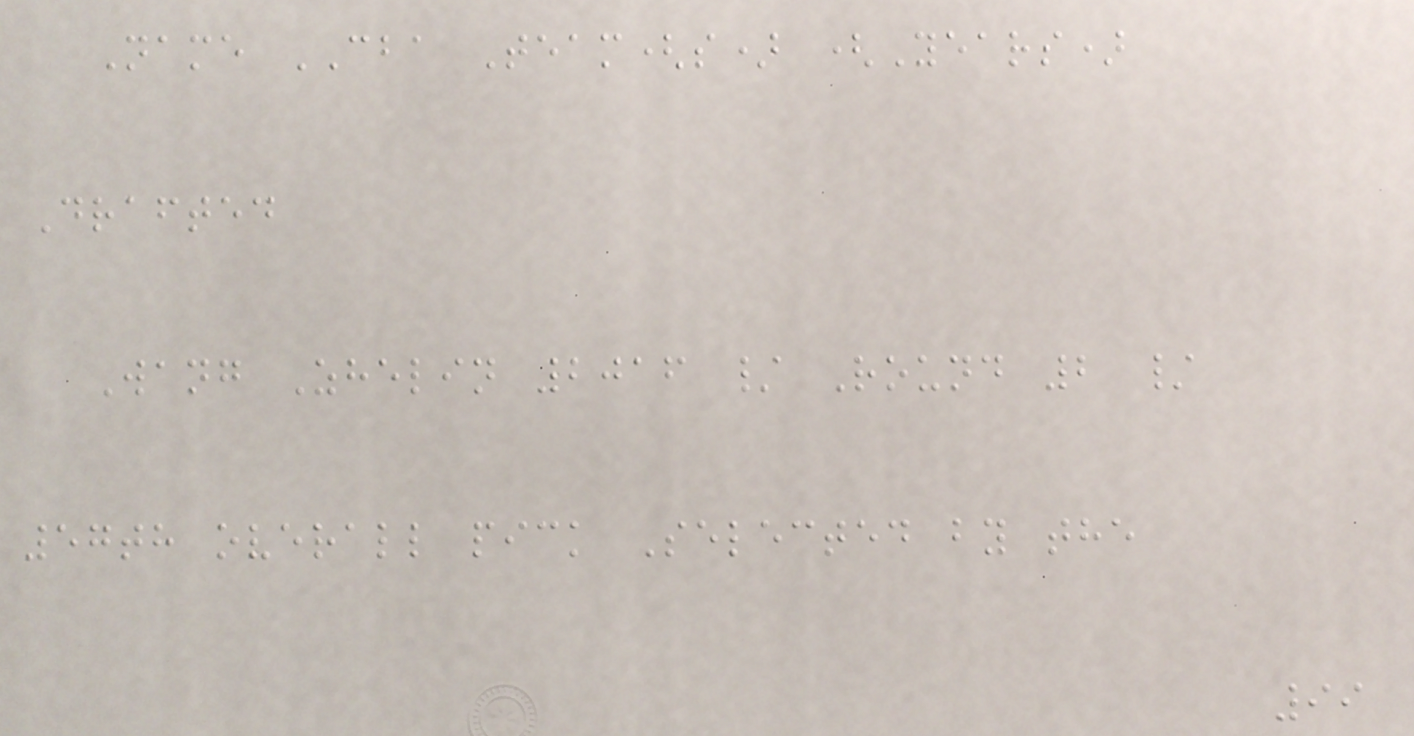Name CBA Team(s) (Years)
Drafted
Wang Zhelin 2016 / Round 2 /
57th overall pick Selected by the
99
